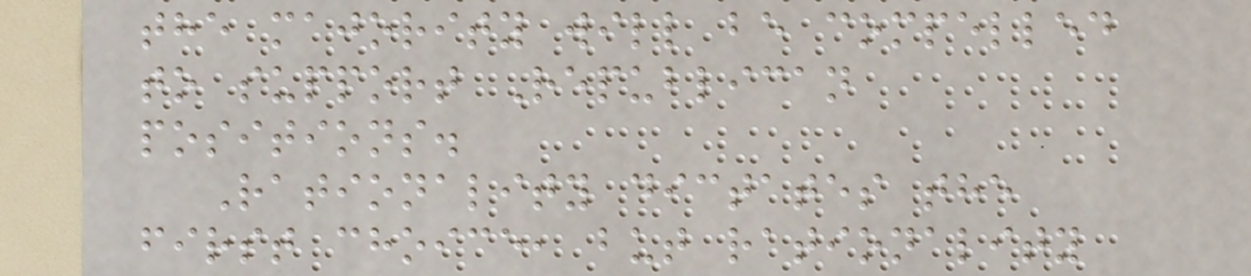the majority will be compelled
to support Republican
positions.
Rationality dictates the
first choice, but rationality
